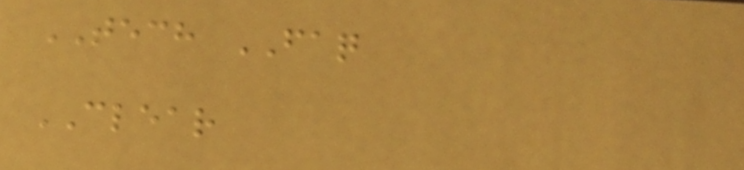TECH FAQ
CLEAR
